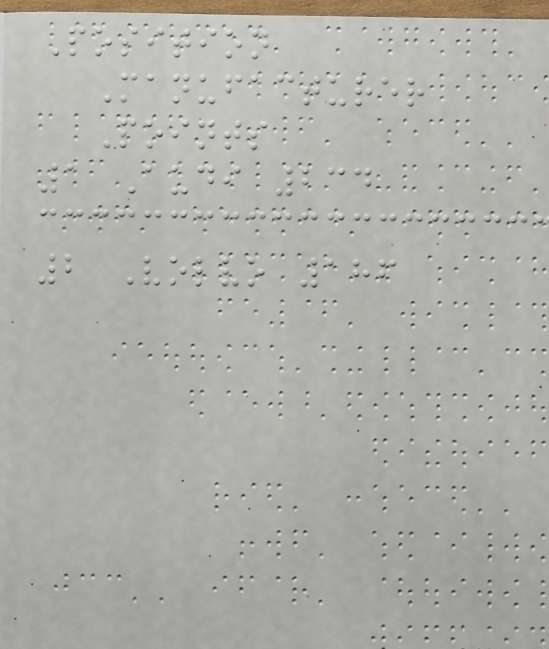Position
Manufacturer
Points
1 Audi 234
2 Volvo 186
